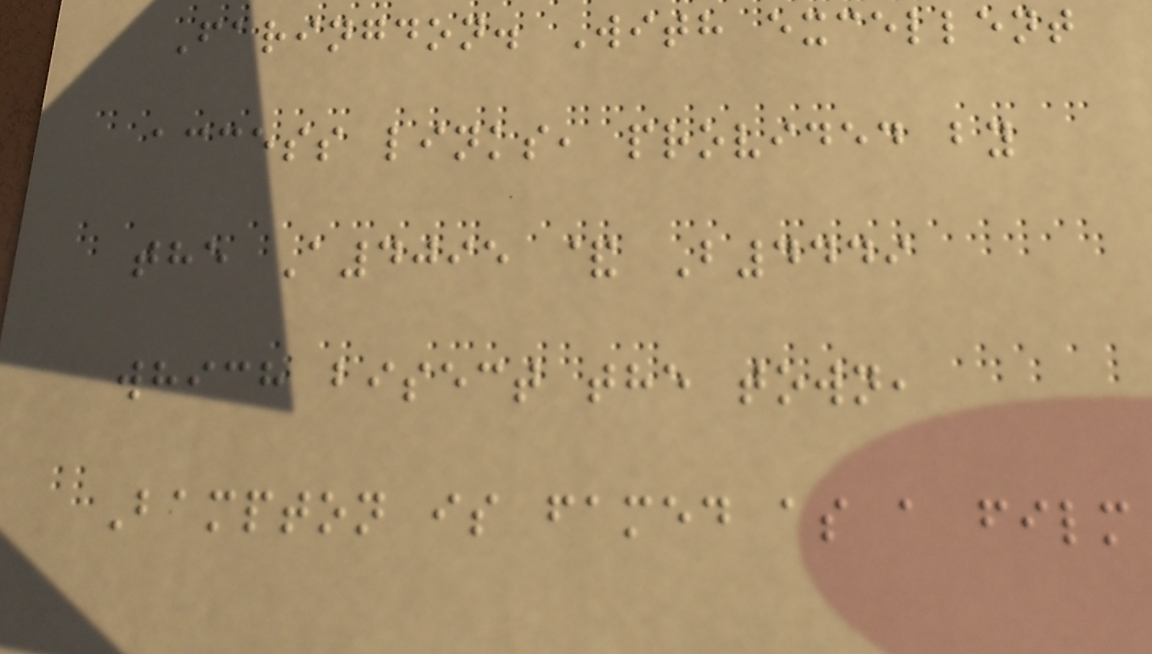Faringdon. With excellent
access links, provided by
the A4095 & B4449
which bisect the town,
Bampton is famed as a film
